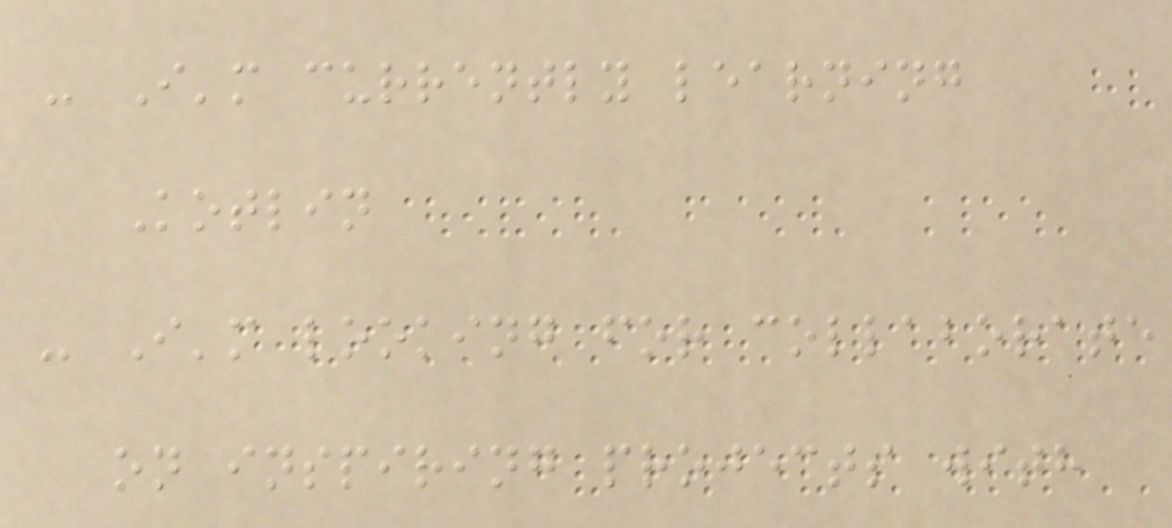- I'm currently learning
Kotlin
- I'm looking for collaborate
on inspiring projects with
